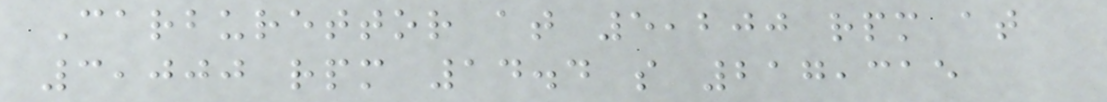Carburettor at 5,200 rpm at
3,000 rpm 14.4 s 217,315
